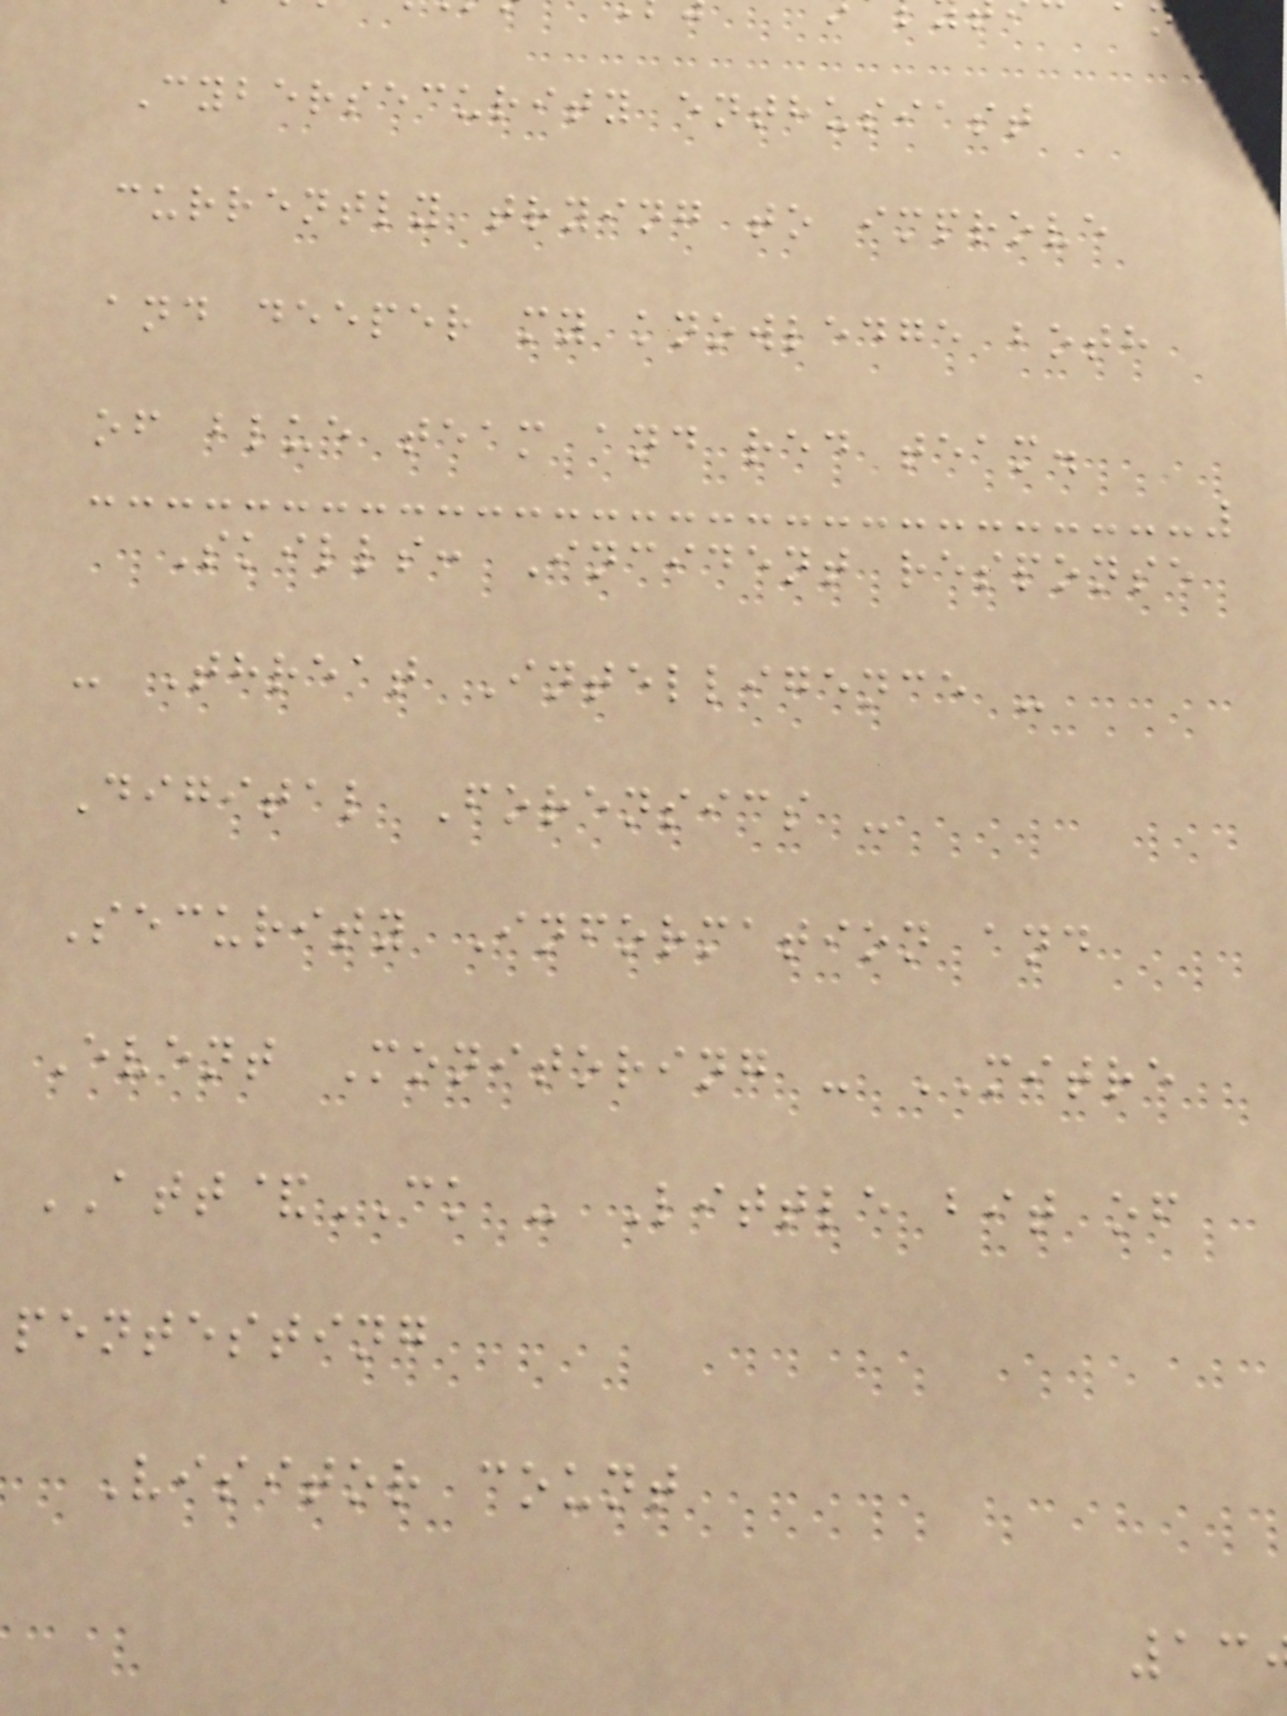Cybersecurity enthusiast
currently trying to improve
and deeper my knowledge both
of blue team and red team.
Skills: Incident response
- Threat Intelligence -
Digital Forensics -
Security Information and
Event Monitoring - MITRE
ATT&CK - Little bit of
pentesting
Visitor count
